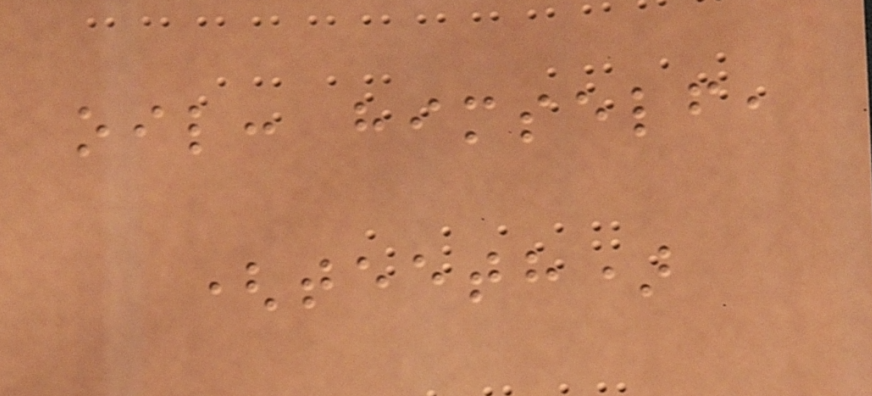oil: himself,
(teeth)
